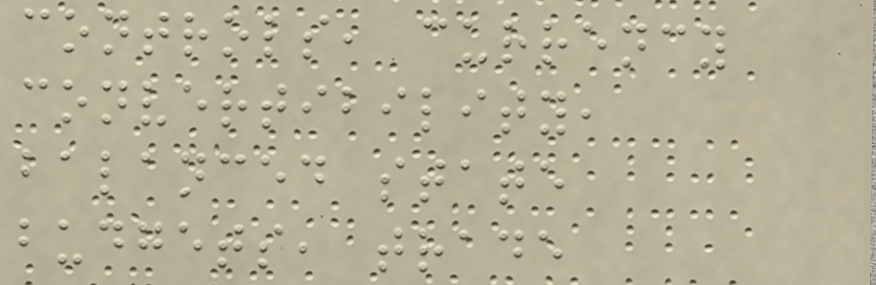controls, currency
convertibility,
balanced state
budgets, trade
